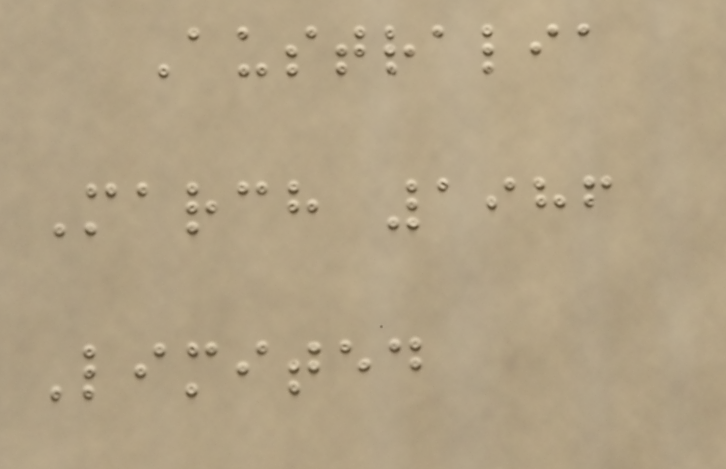Australia
March 1986
Limited
